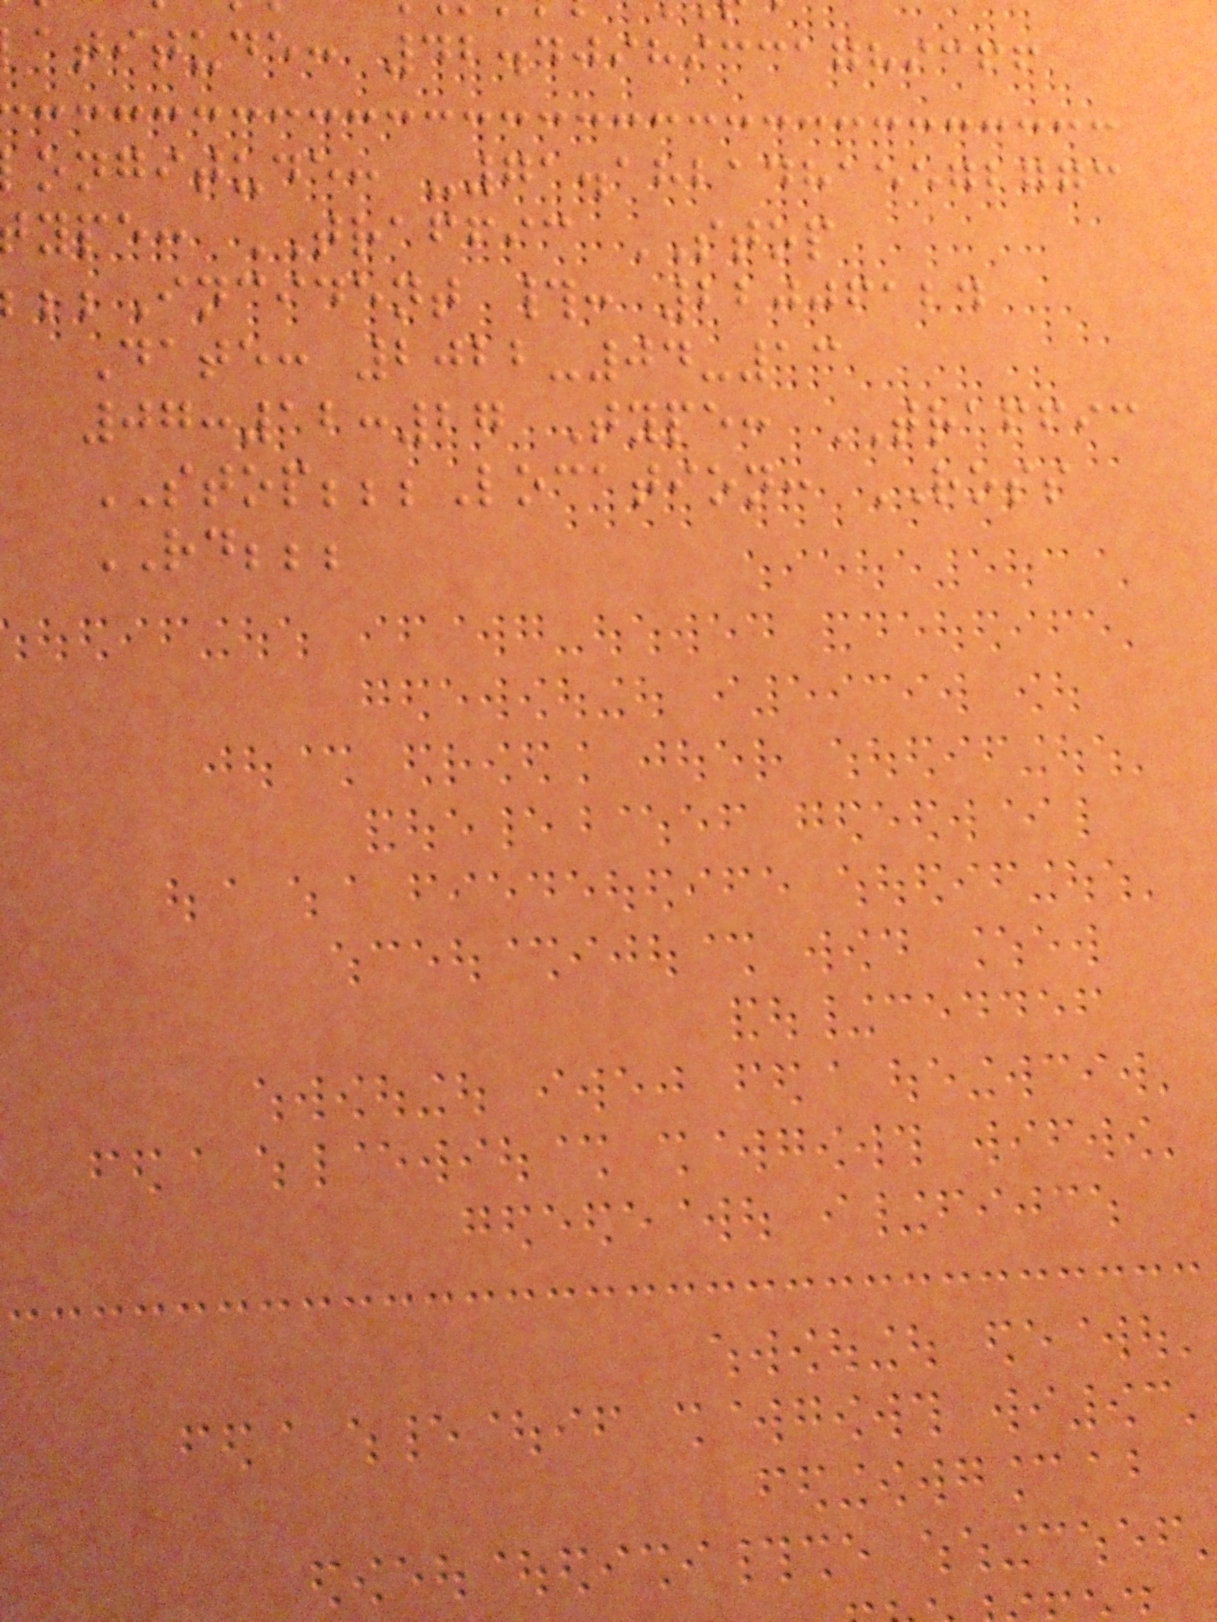atitude: 42.40989331789366
ongitude: -71.18214815572773
ype: TRAFFIC STOP
;;Incident #: 22006124
Date: 2022-04-13
07:12:27 Type: TRAFFIC
STOP;;;Location: ROSS
RD;;;
